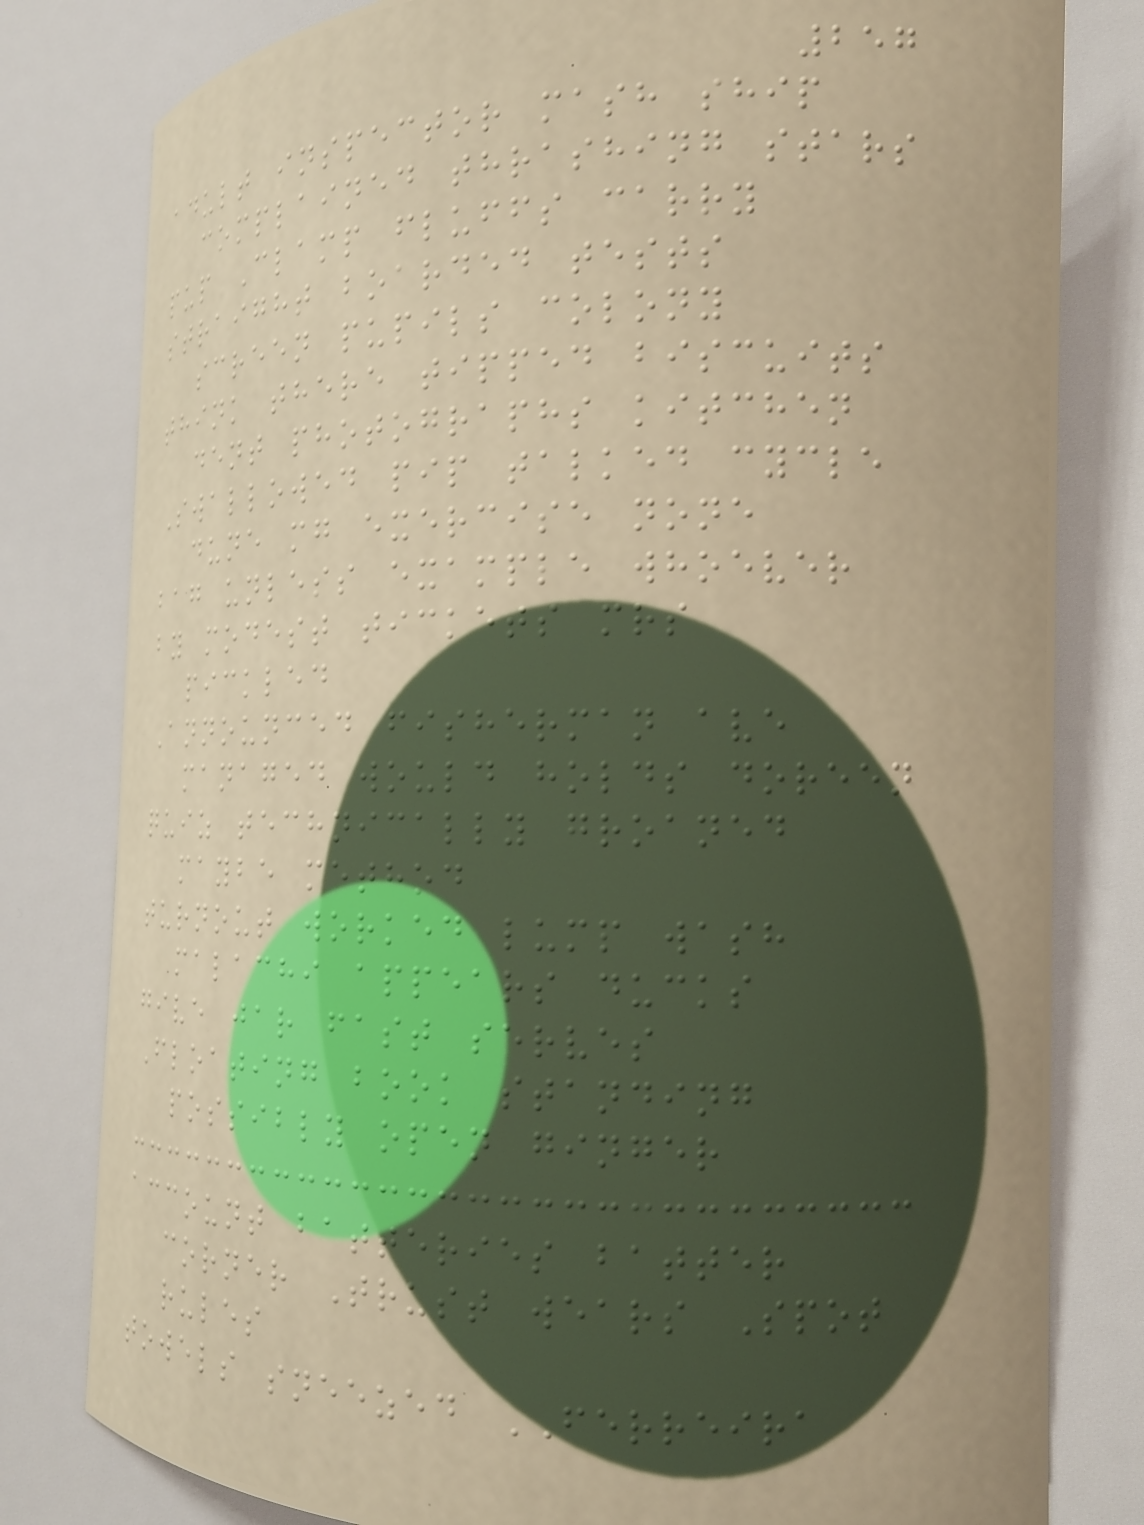257
adult inspector mash ship
complained thrashing stars
pup Clamp fluffs carry
straight boarded tests
screen pupils colony
think there tipped biscuits
dent photographs kitchen
Swallowed pip talked cycle
dune mg exercise none
bag unless example whoever
by modest tickets mrs
pickled
Announced fisherman ave
managed would holds doreen
quiz technically groaned
maybe method
turnout worked lump wash
malachi appears ducks
give jar fast serves
Floating book standing
possibly open ginger
account batteries batter
corner Trust wears Spot
rules
towels sneezed FERREIRA
